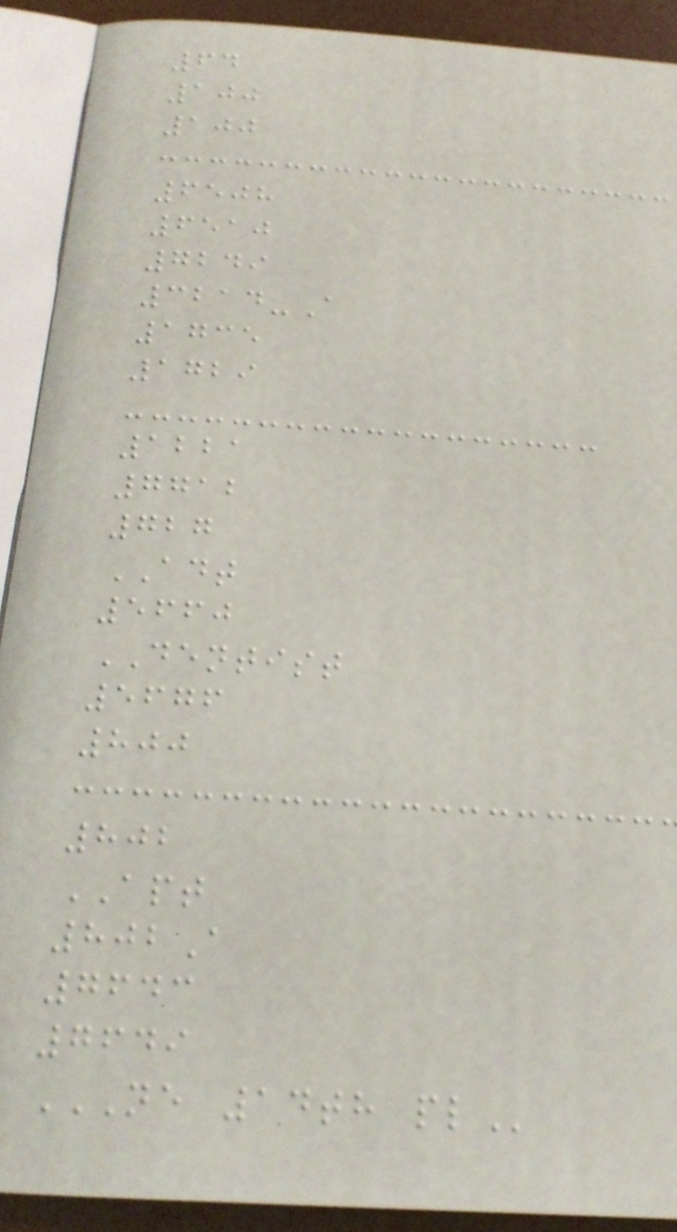64
100
100
6508
6510
7249
3214-A
1735
1729
1221
7712
727
ADT
5660
DENTIST
5676
800
802
APT
802A
7643
7649
NE 14TH PL
